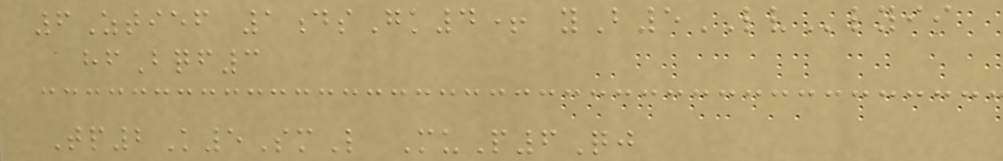6Ztief 1dsGk4+ yB5LVlyii
hfBqf3
Tp2K5SmL MuP6Qj
